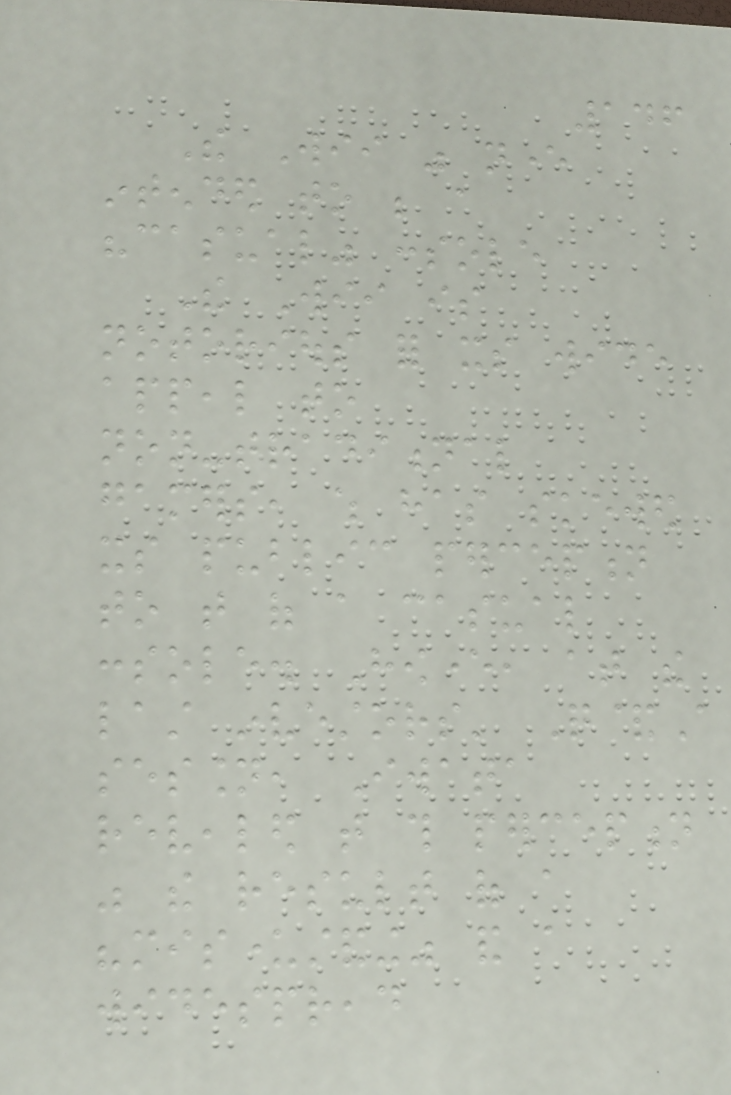146
The Wii was never
intended to be a
"casual" console
The Wii is
notorious for its wide
appeal to
non-traditional
gamers, which has skewed
its public perception
to that of a casual
console. However, at the
last investors' Q&A
session, Iwata
revealed that this perception
was the result of a
"misunderstanding" and a
widespread
